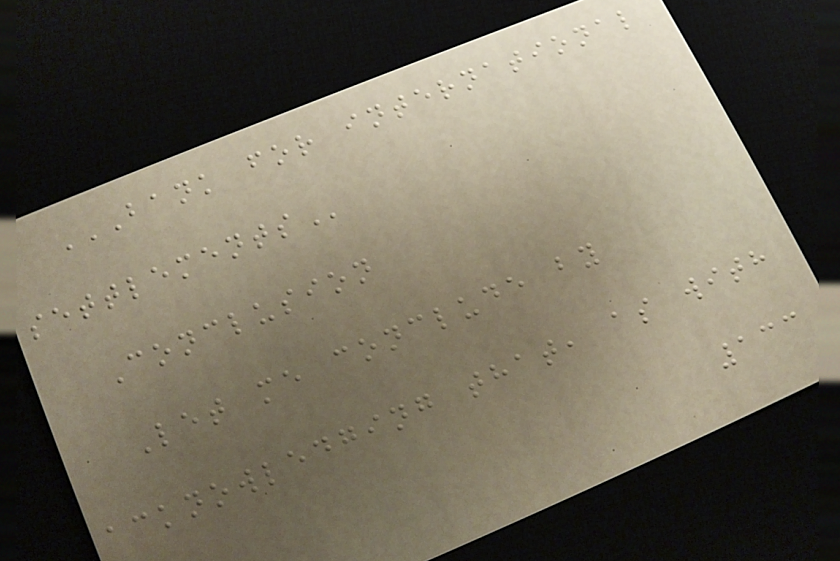BANK FOR INTERNATIONAL
SETTLEMENTS
Conclusion
Let me conclude by
acknowledging that, as with
133
